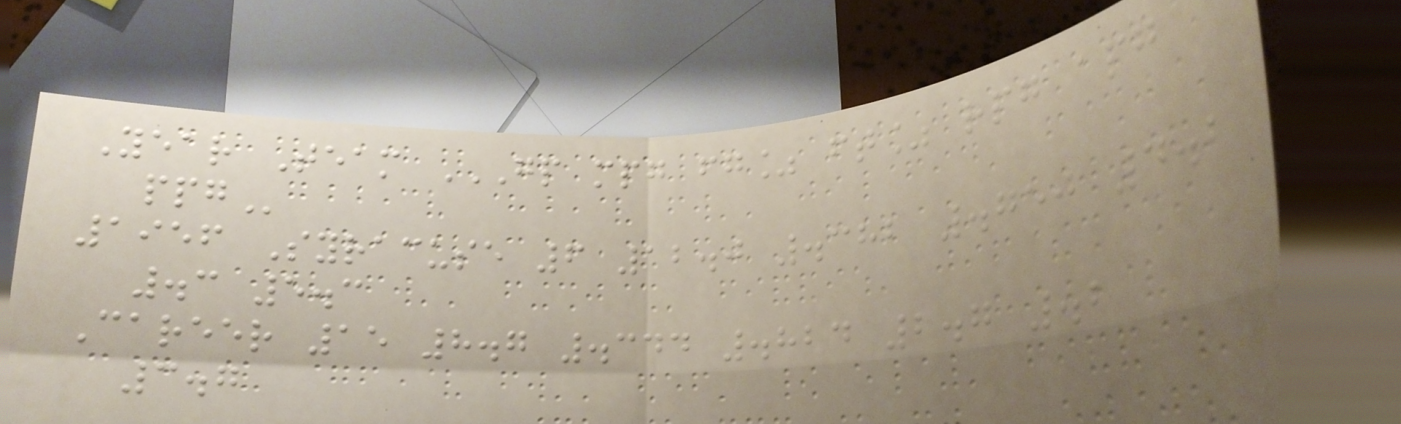Year Team GP MPG FG% FT% RPG APG
PPG
1956 Syracuse 6 12.0 .382 .750 4.2
.3 5.3
Career 15 8.7 .344 .824 2.7 .2
3.7
